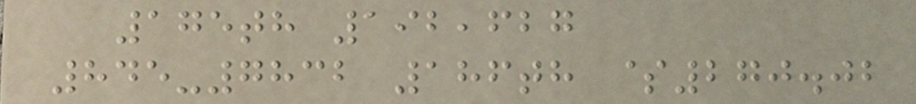175th 192,627
845-7832 186th $270.02
